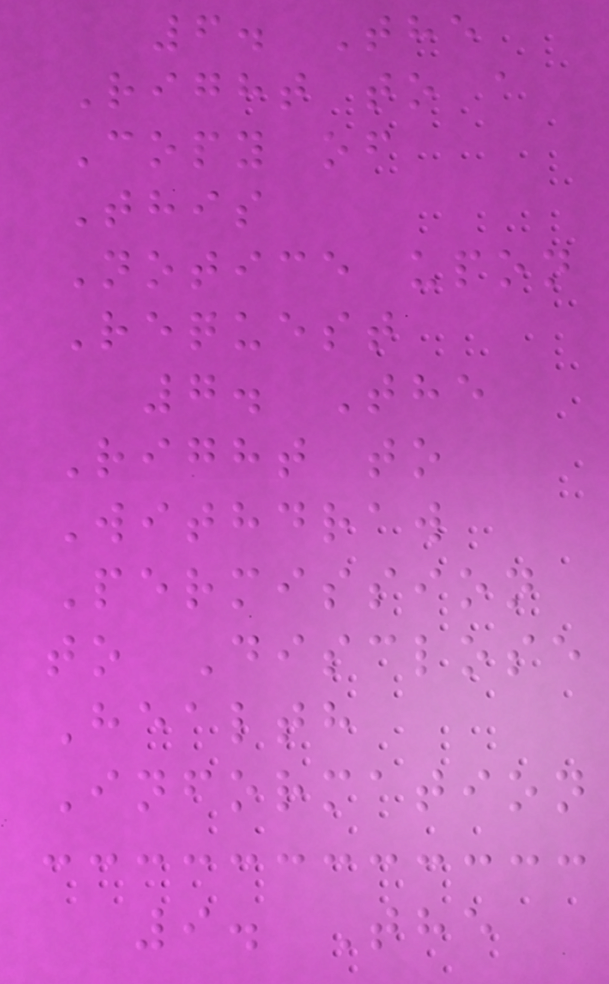6. The
Right to a
Copy of
This
Notice upon
Request
7. The
Right to
Withdraw
Permission
to Disclose
Health
Information
9. The
